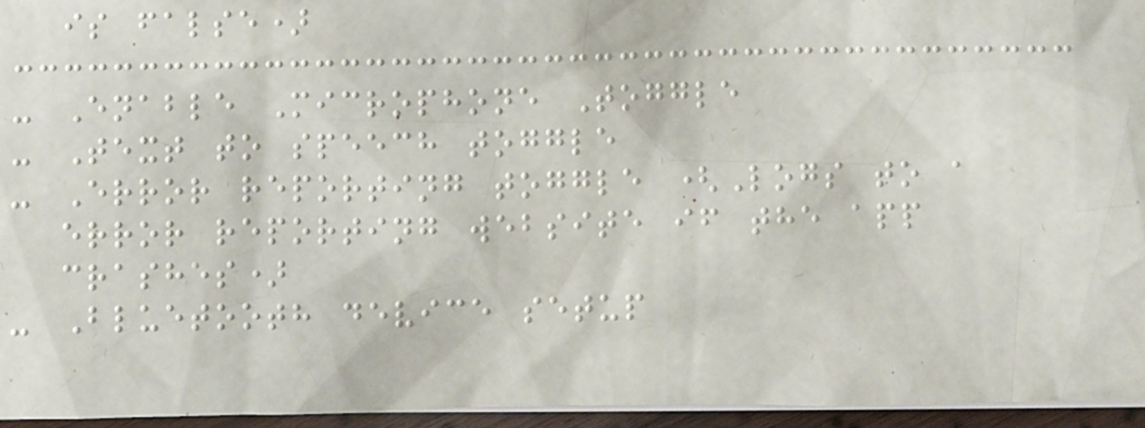is false)
- Enable Microphone Toggle
- Text to speech toggle
- Error reporting toggle (Logs to a
error reporting website if the app
crashes)
- Bluetooth device setup
